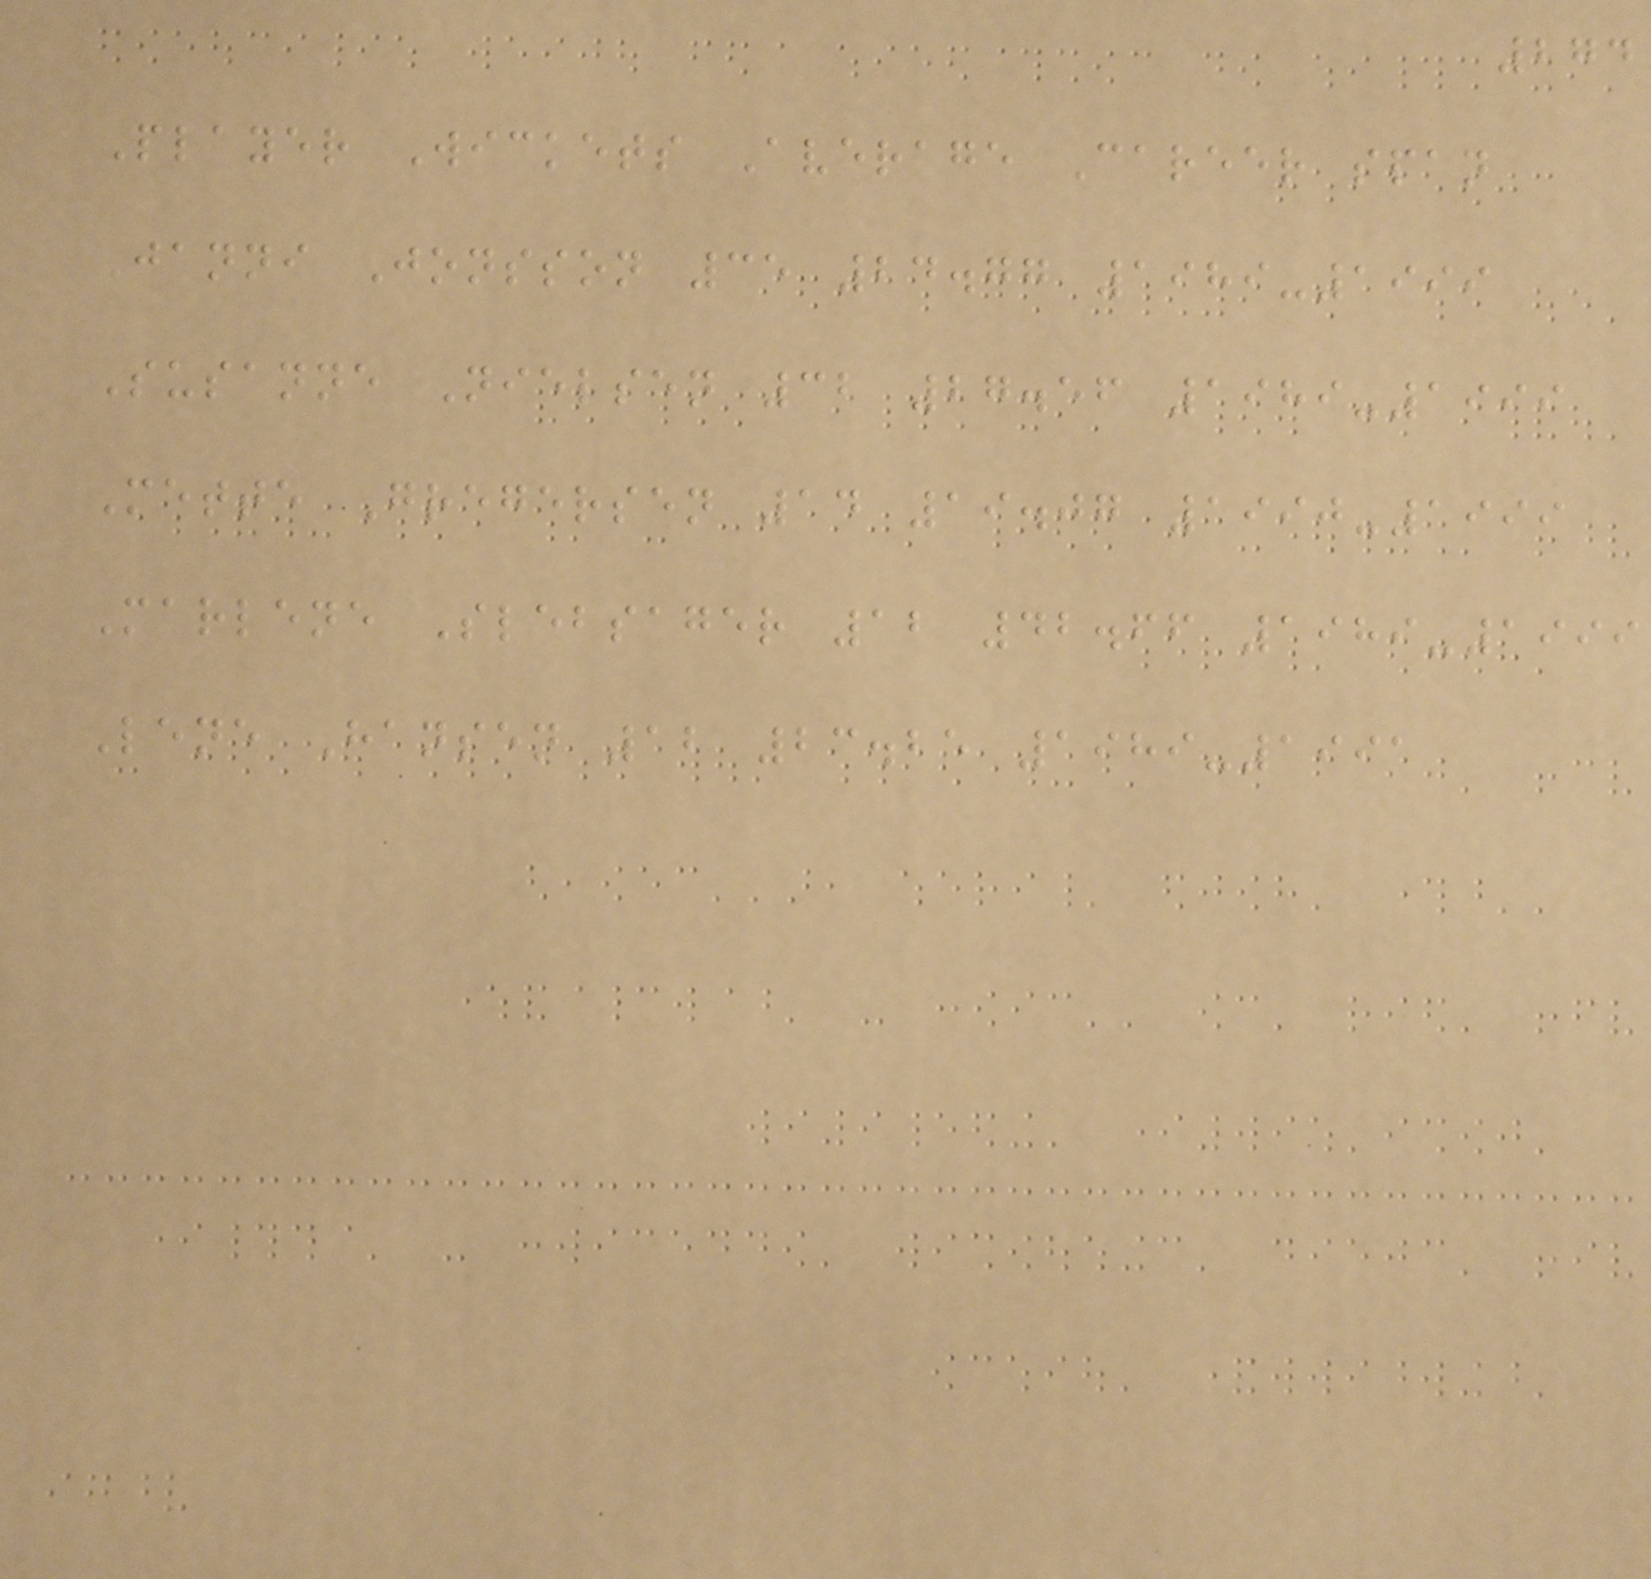274
Player Wickets Average Career span
Janni Jonsson 35 24.77 1989-1999
Susanne Nielsen 32 27.56 1989-1999
Mette Gregersen 14 19.07 1990-1999
Marlene Slebsager 12 42.66 1989-1999
Lene Hansen 12 23.25 1989-1991
